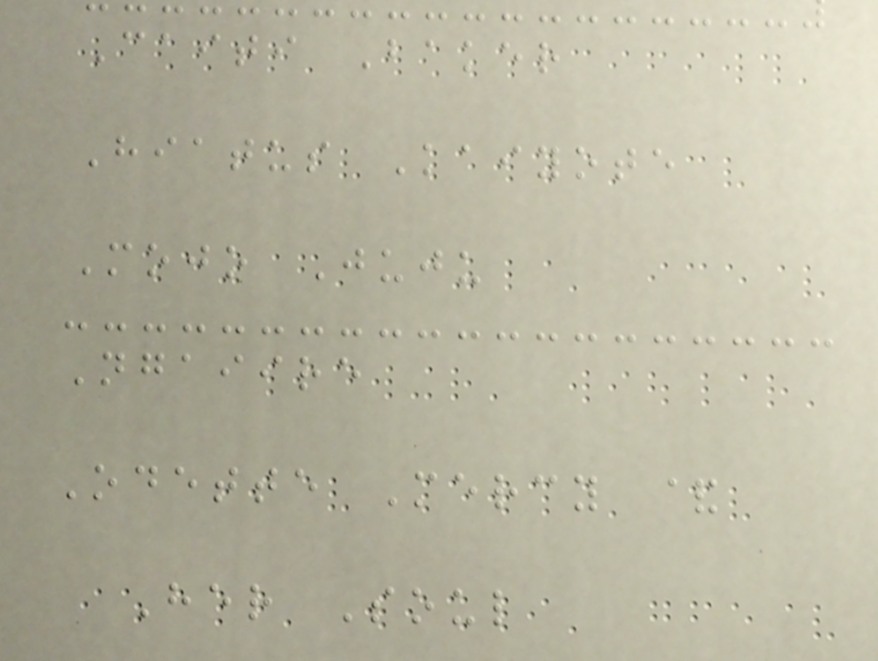Caiti Baker
Hiatus Kaiyote
Mojo Juju
Ngaiire
Odette Mercy &
Her Soul
